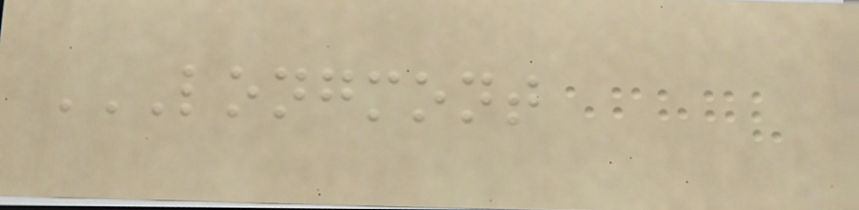LONGMONT
